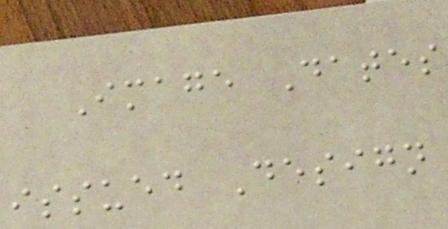Image Dates
issued Design
